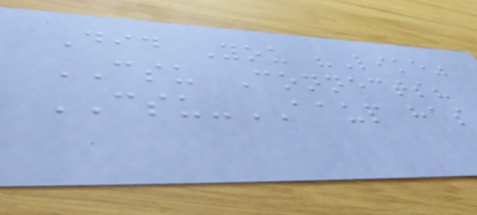Did You "Like"
CSU Connects?
CSU-AAUP has
